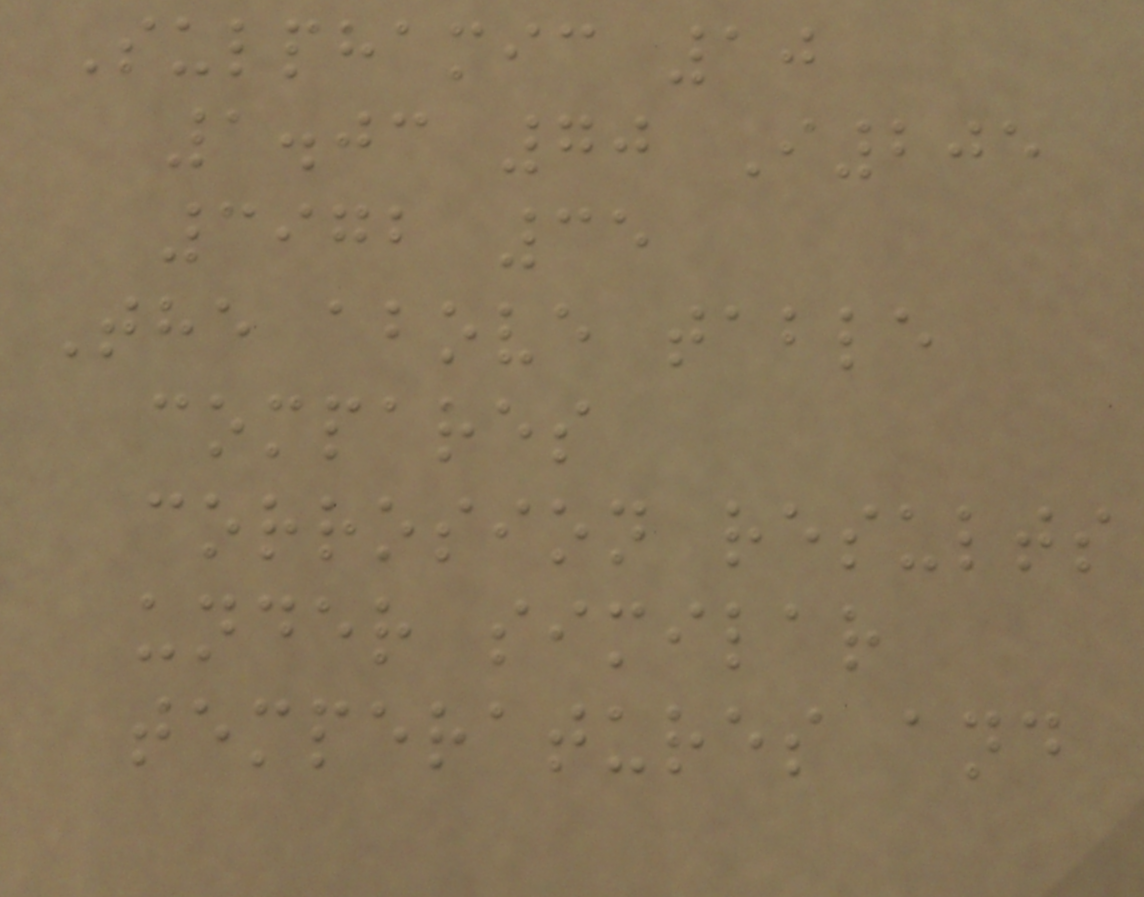Sulphamic 10
1.03 70 I205
3972 35
The above table
compares
corrosion results
under similar
temperatures and
